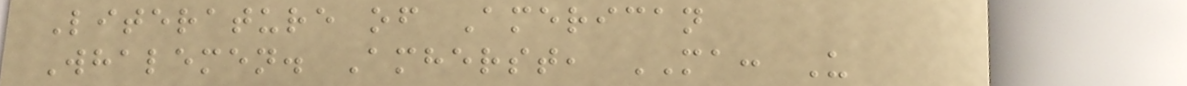Literature of American
Whalemen. Amherst, MA: U
